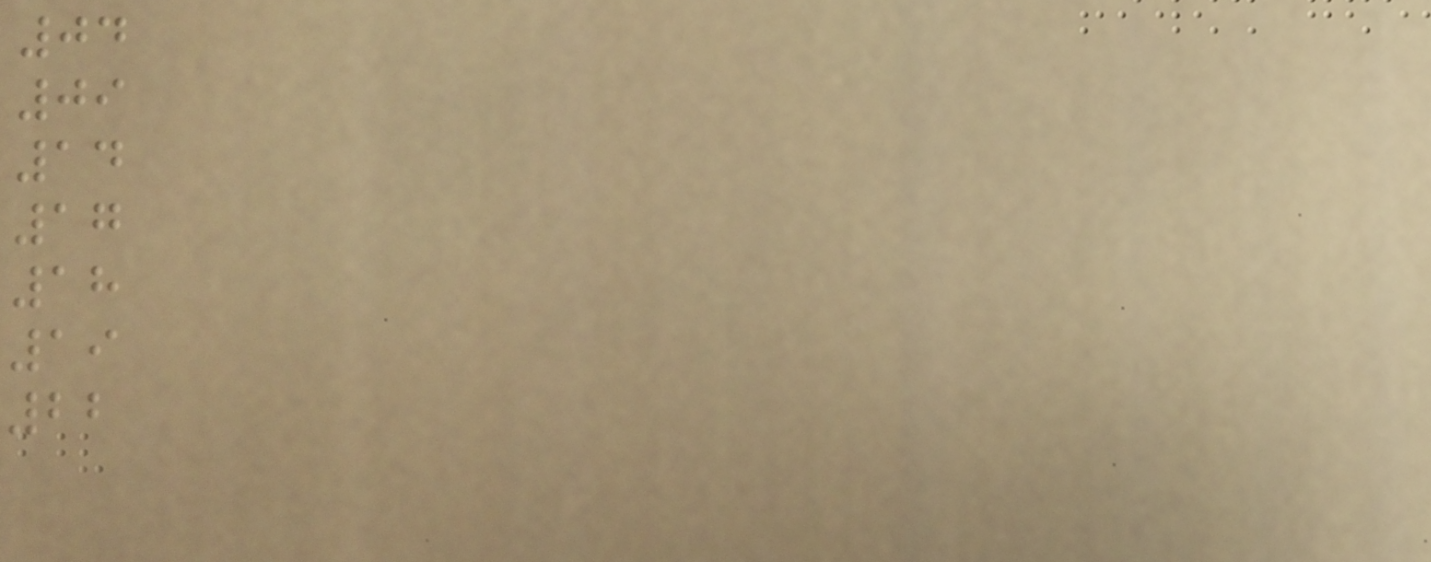04
09
14
17
18
19
22
